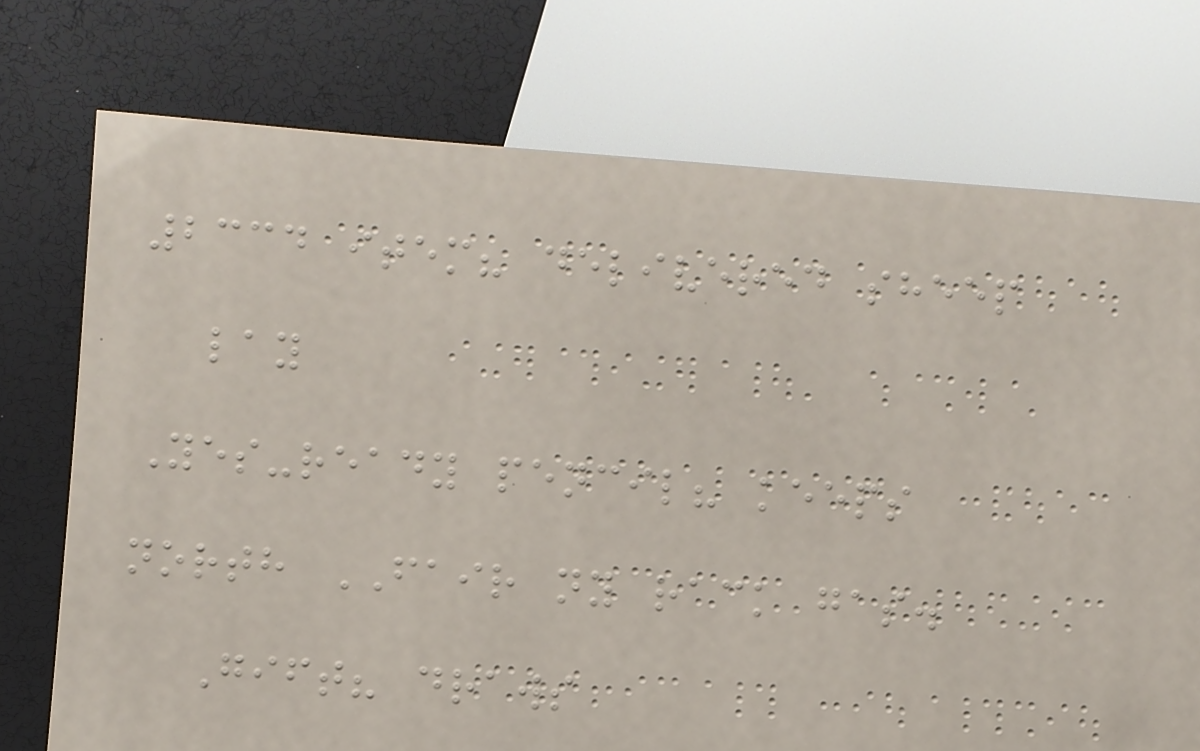2334 item? delivered sheep
lay
Yes-ready pencil? keeps
north FAIR ny rack gas.
Gift? draws
